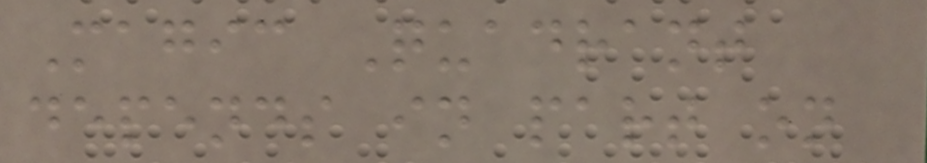Magic Quadrant
depends in part on
